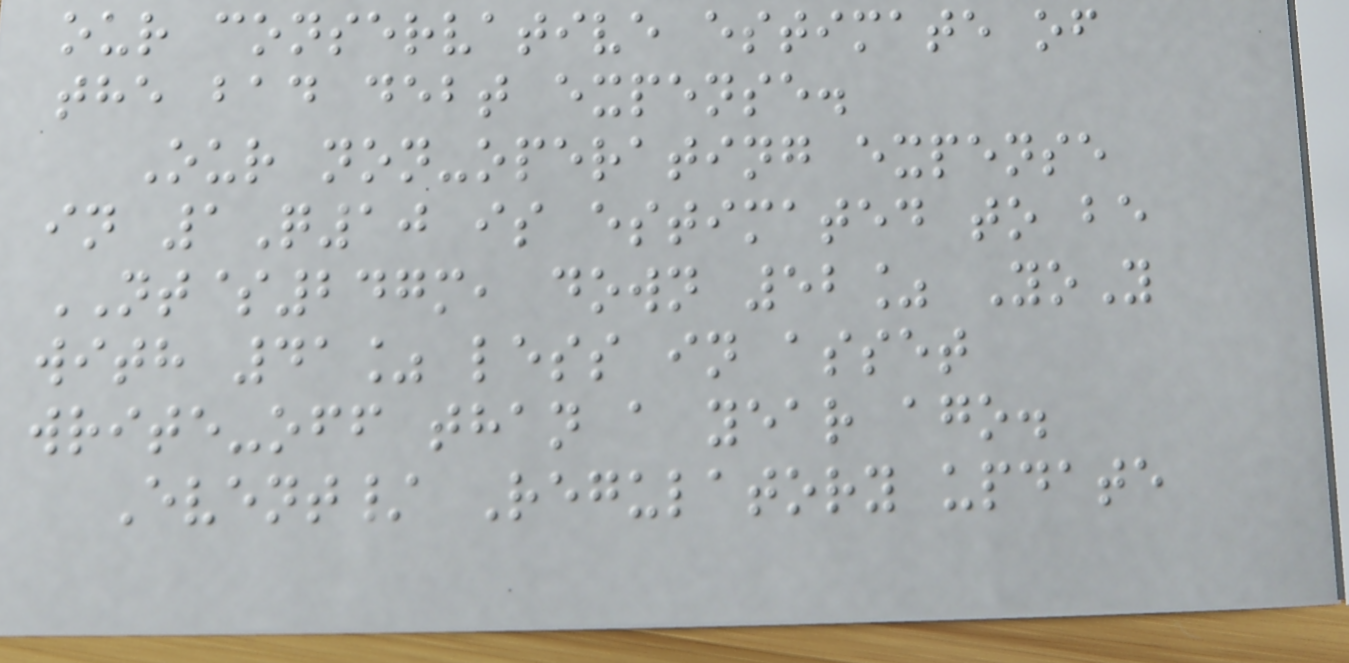our conservative estimate of
the bad debt expense.
Our non-operating expense
in 1Q10 is estimated to be
NT$247m, down 52% YoY
with 41% less in asset
write-off than a year ago.
Event/ Regulatory update
